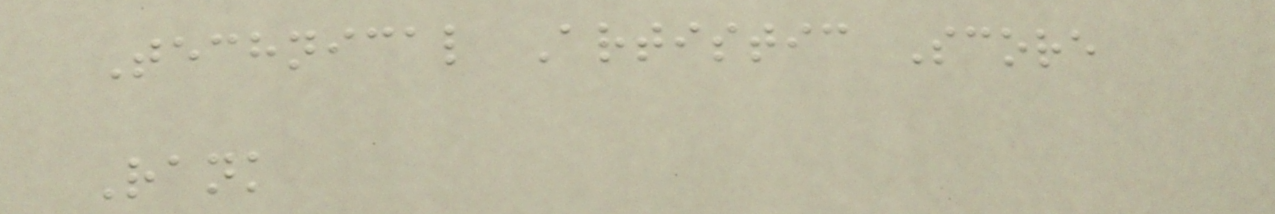Technical Artistic Score
Rank
